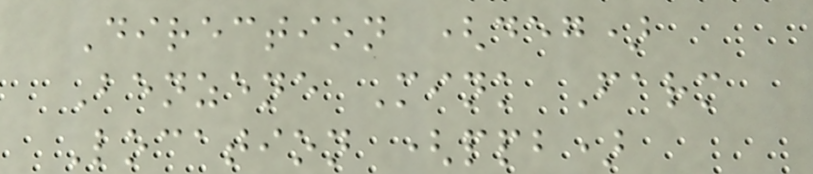Direction (deg)
Benzene Mink Farm
Location (ppb)
